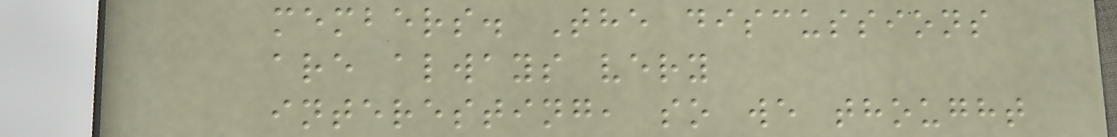members. The discussions
are always very
interesting, so we thought
